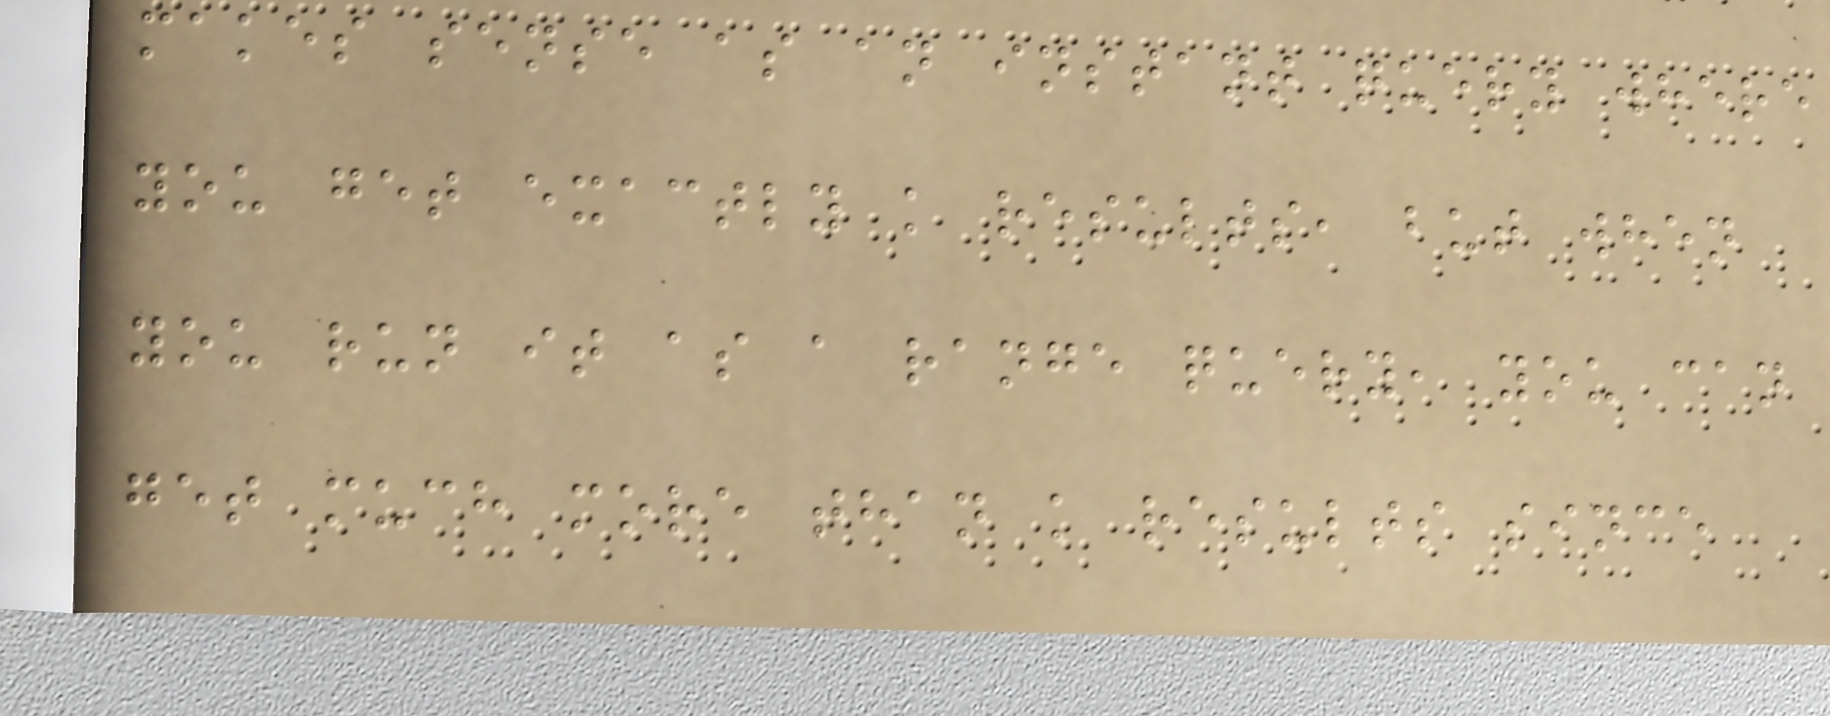makes sense as an instant query where
you get exactly k results, but when
you run it as a range query, you can
get much more than k results since
